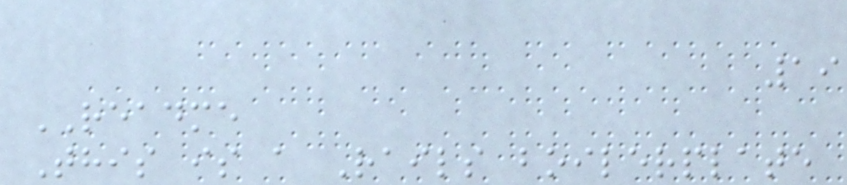19
README
This is a Rails boilerplate
